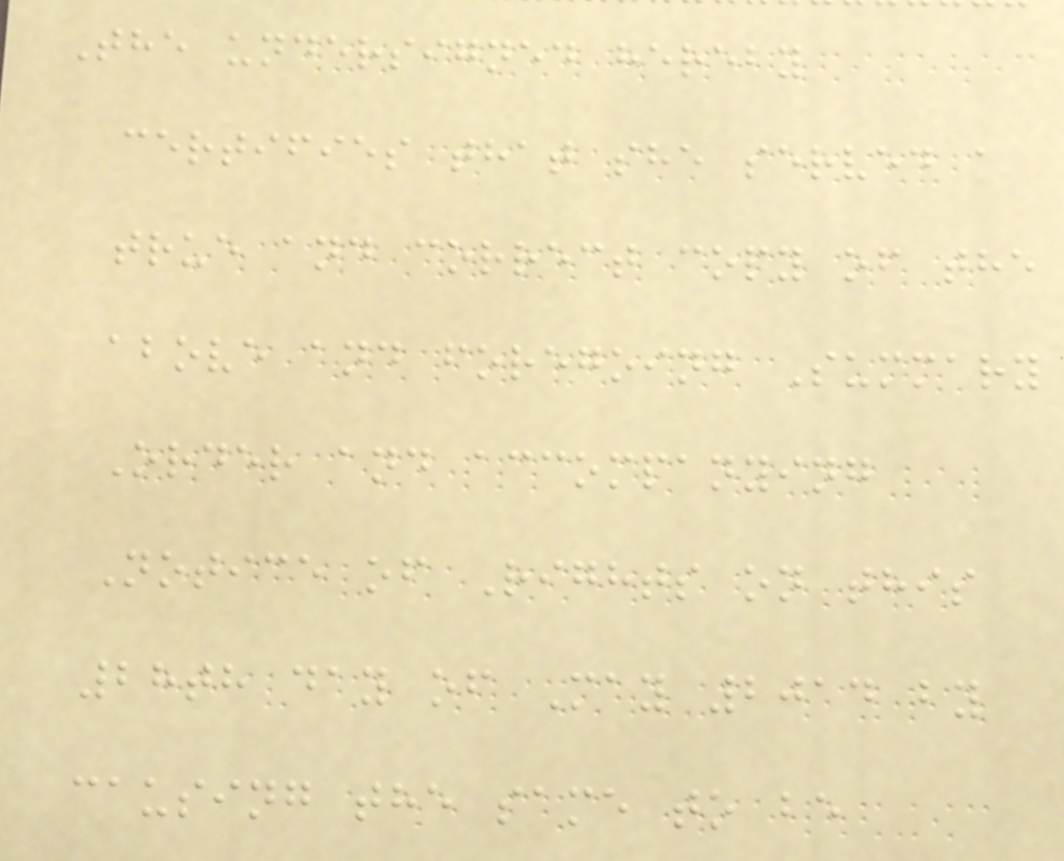The undersigned hereby
certifies that she served a
true and correct copy of the
above and foregoing Summary
Order and accompanying
Notice of Rights on this
28th day of May 2014 by
causing the same to be
